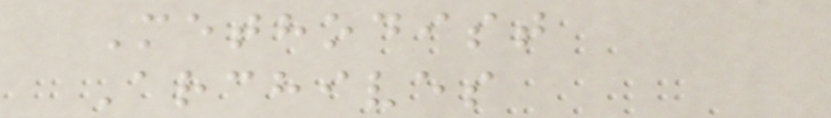Methodist
Archives
